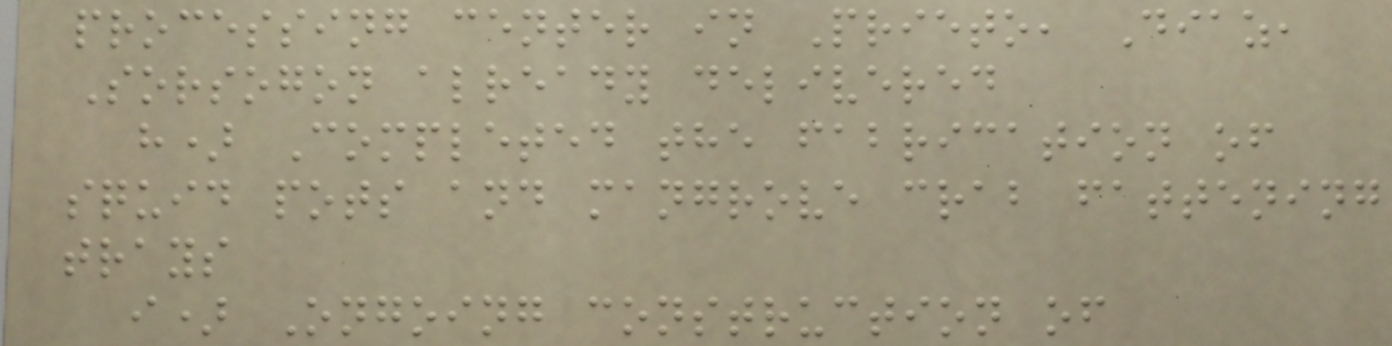processing center in Prieto, Diaz,
Sorsogon already delivered
h) Completed the fabrication of
squid pots and mangrove crab fattening
trays
i) Ongoing construction of
